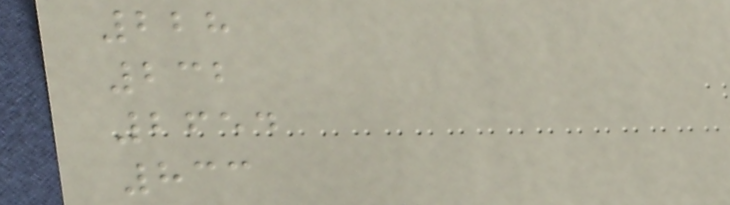228
232
2654
833
